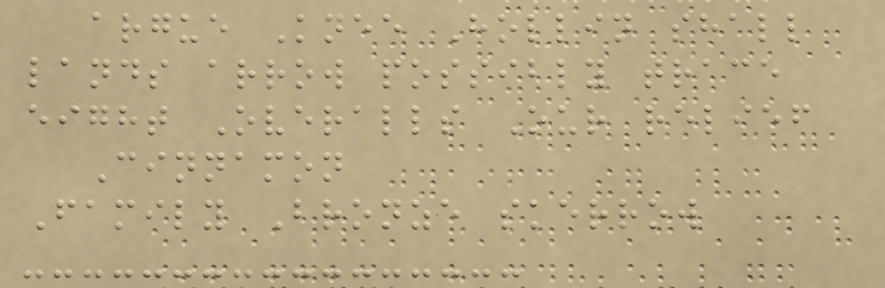argue Knee Hollin shall
lands arrow possibly trace
eight Overalls Our relief
Cinnamon
Family Bronze skerrow
